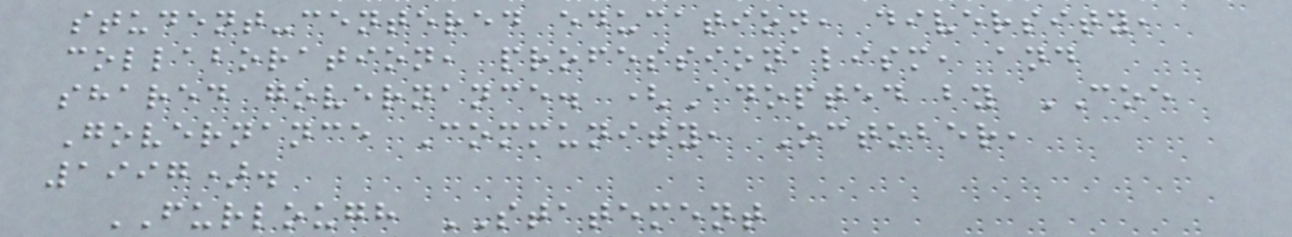student-centered education, diversity,
collaboration, professionalism, and
shared governance. (Adopted by COE
Governance Community, October,
1997).
FURLOUGH STATEMENT
